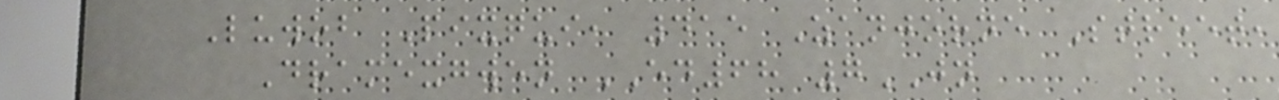Luwob Pixqui, 415 Zanjorne Street,
Dramexgwen ED68 7JN
